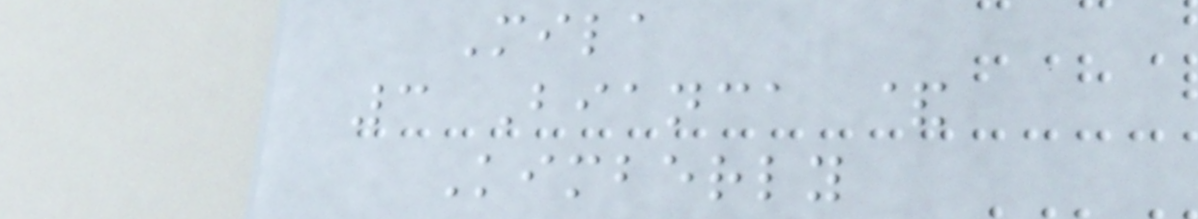Mila
3 Bianca &
Kimberly
